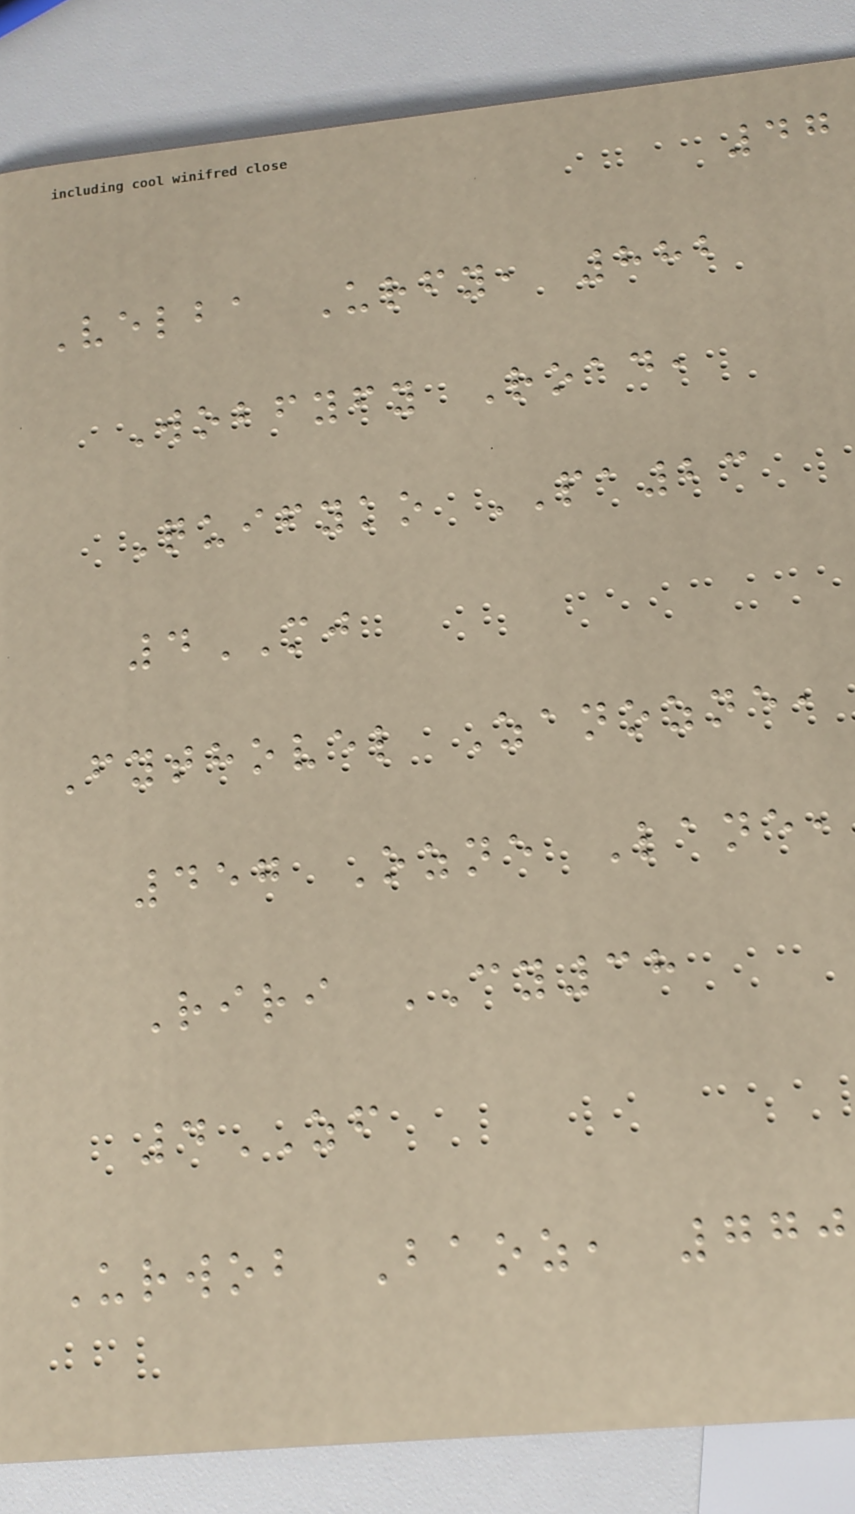47
Velba Urfy, 882
Wobfyfy Road,
Quifyko PA23
4MJ
Fythovel Zanozne,
457 Ozne Lane,
Riri CY38
4ZF
Urwob Baoz, 770
